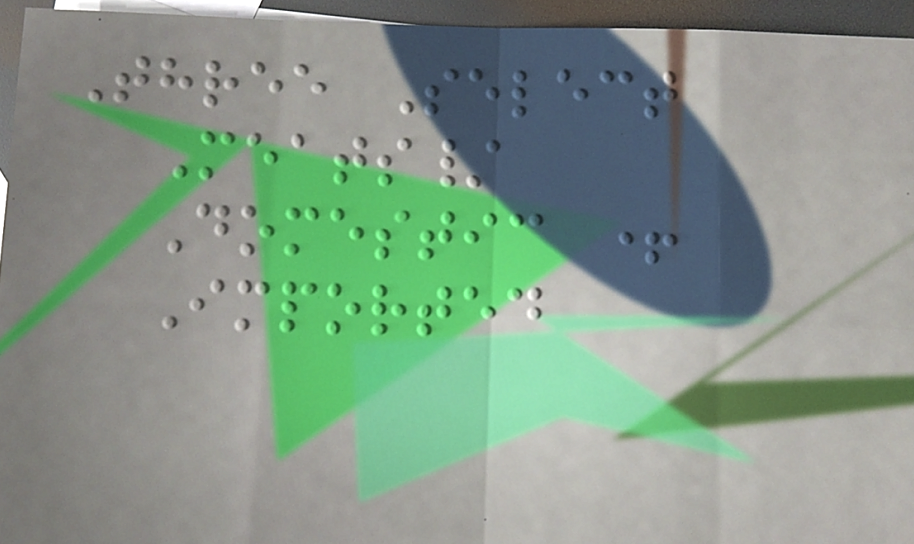Three Select
Meats/
Domestic +
Imported
